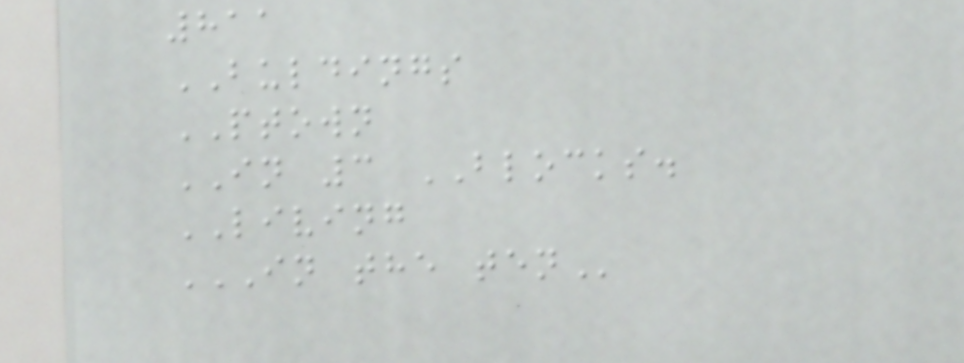811
BULDINGS
PTOWN
IN 3 BLOCKS.
LIVING
IN THE TEN
